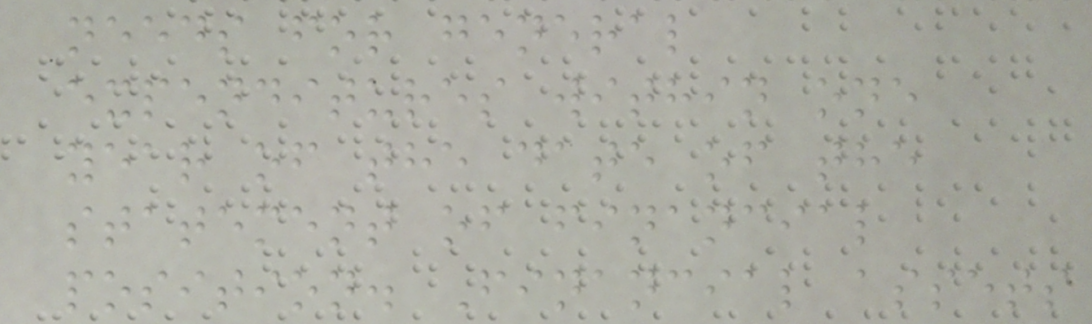needs for general
expenditures within one
year of the date of the
statement of financial
position. Financial assets
